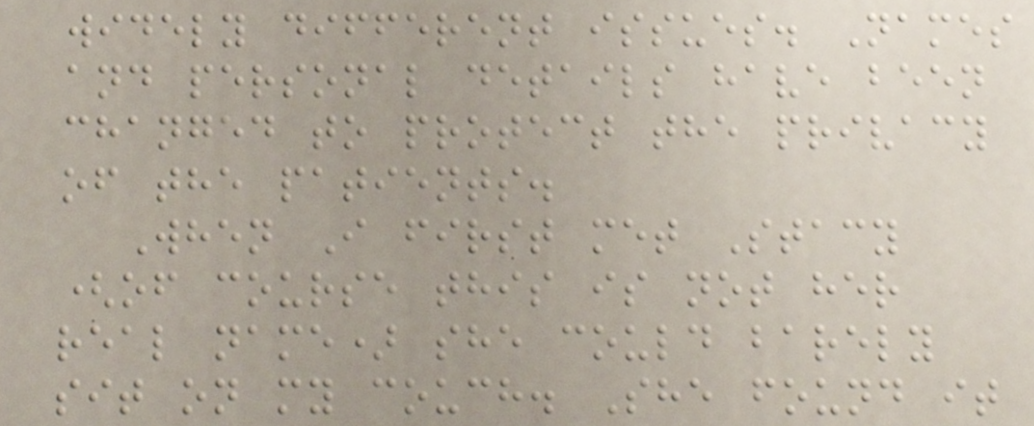widely different issues. Names
and personal details have been
changed to protect the privacy
of the patients.
When I first met Stacy
(of course this is not her
real name) she could barely
sit on my couch. She found it
